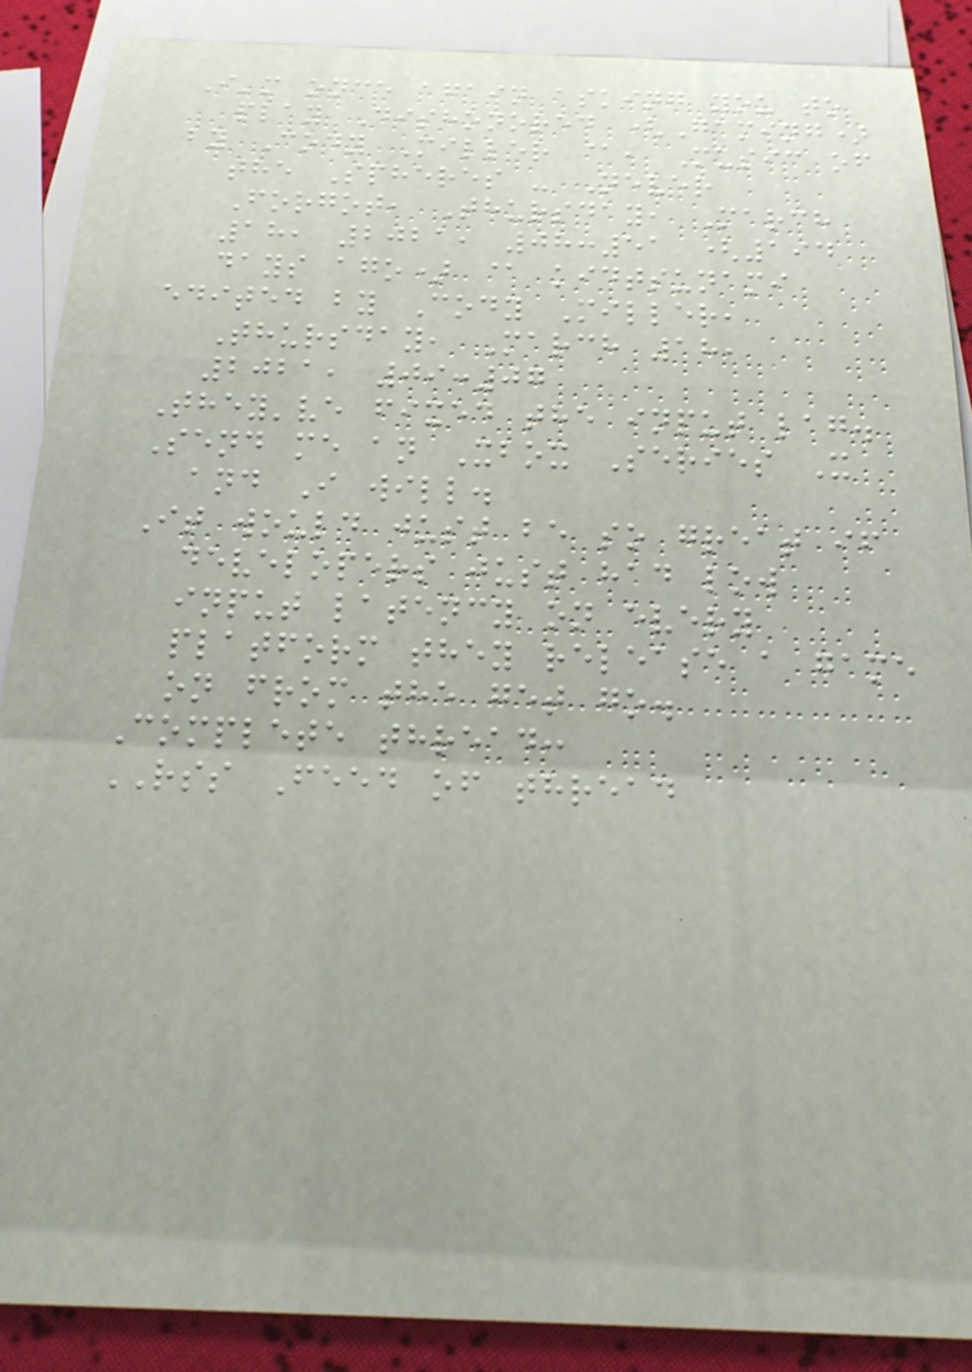I'm once again asking you to
play Dishonored (Gaming)
by Cody Miller @, Music of
the Spheres - Never
Forgot, Thursday, March
18, 2021, 08:51 (194
days ago) @ kidtsunami
edited by Cody Miller,
Thursday, March 18,
2021, 09:07
They've fixed the input lag.
Send me an Xbox Series X
and I will.
It would just be so great if
developers just had low
input latency on every
platform they release a game
on from the get go.
Complete thread:
RSS Feed of thread
